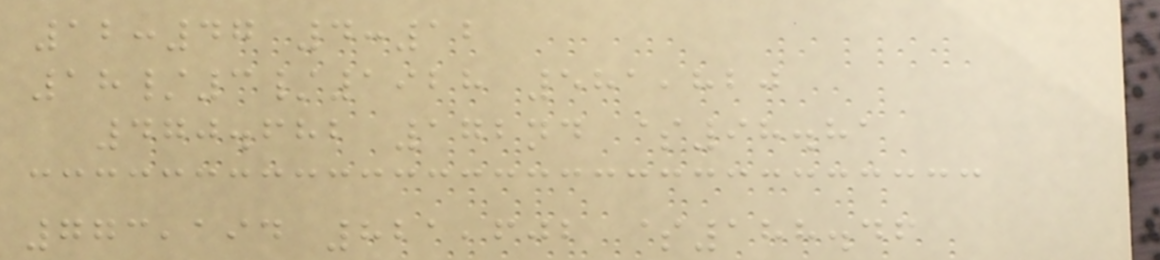12:47 4:12
18/3/1928 581,820
470.682 172nd $98.81
773,194 821,602 $188.46
